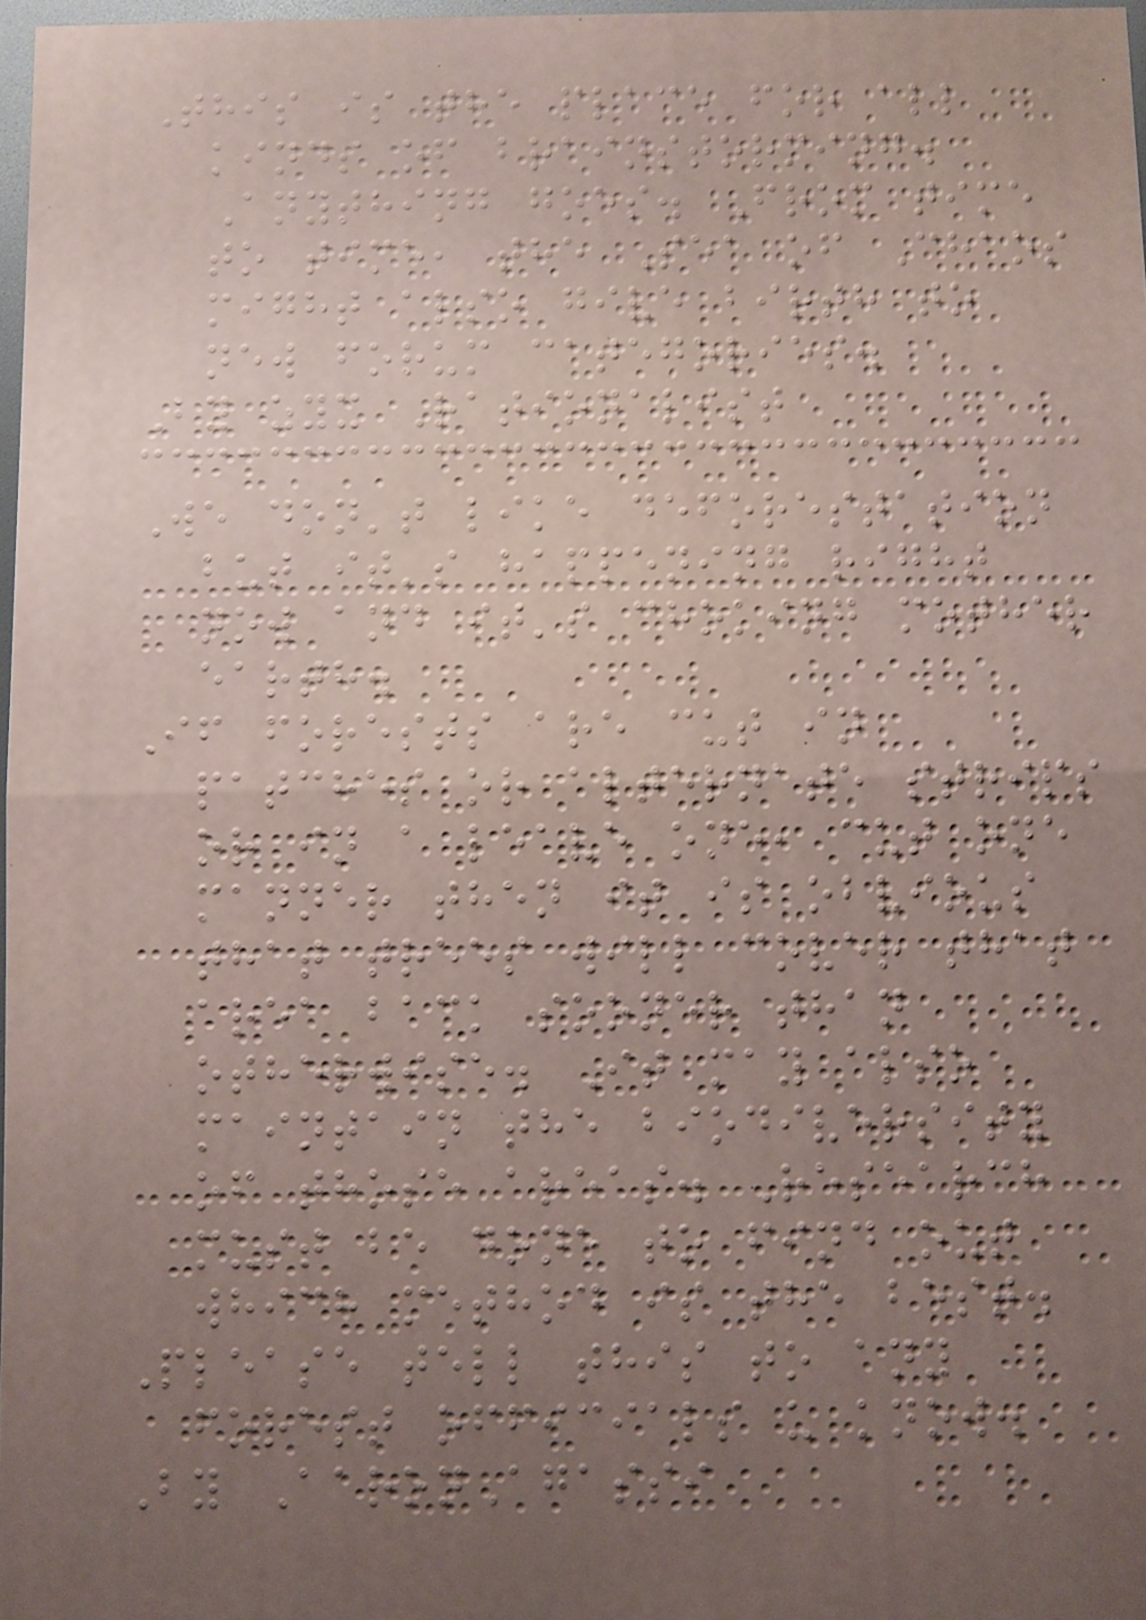This is the place for all
kinds of brainstorming.
Anything goes. From time
to time, the Sea of Chaos
might also give birth to
new forum categories.
By zyx Rationalist
We don't like deforestation
but it's happening right
now and it's choking mother
earth.
If forests are cut in
patches or alternate strips
or in a leave one, cut one
manner then it is obvious
that trees will cover that
area back sooner than
otherwise. It may also
maintain the biodiversity
of those areas. Research
must be done to find out
which method is the best.
Please tell this to any
forest officials u know.
By AaronAgassi
